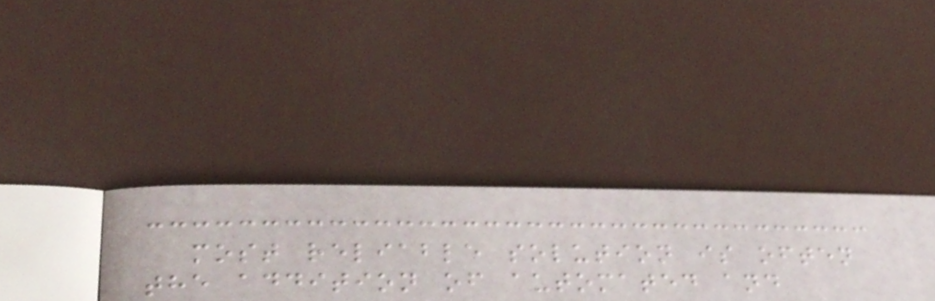most reliable solution is often
the addition of automated and
